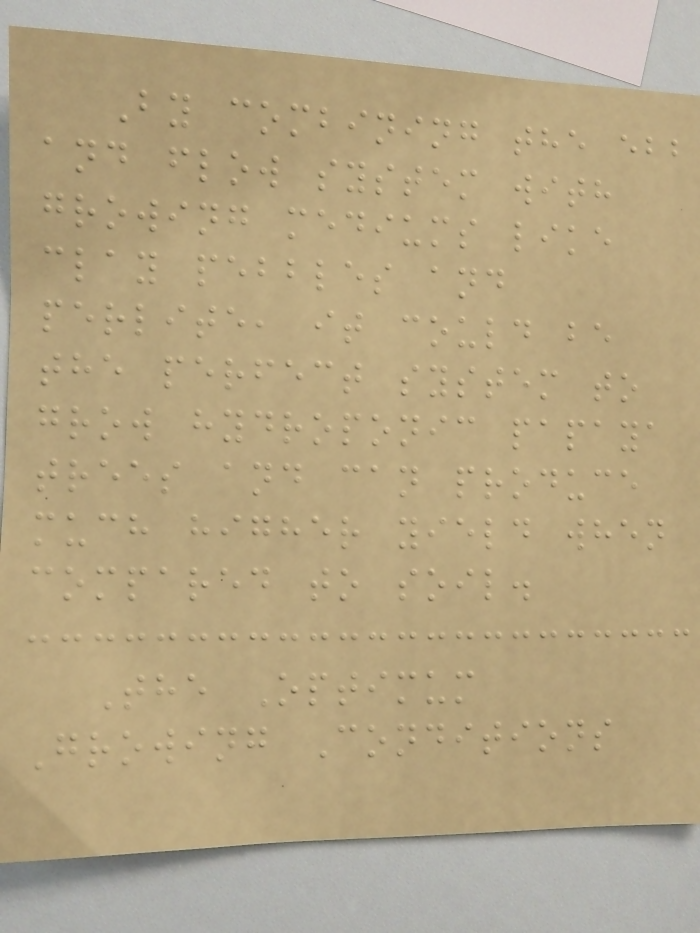By combining the ebb
and flow system with
growing mediums like
clay pebbles and
perlite, it could be
the perfect system to
grow hydroponic papaya
trees and can produce
much higher yield when
compared to soil.
The Optimum
Growing Conditions
